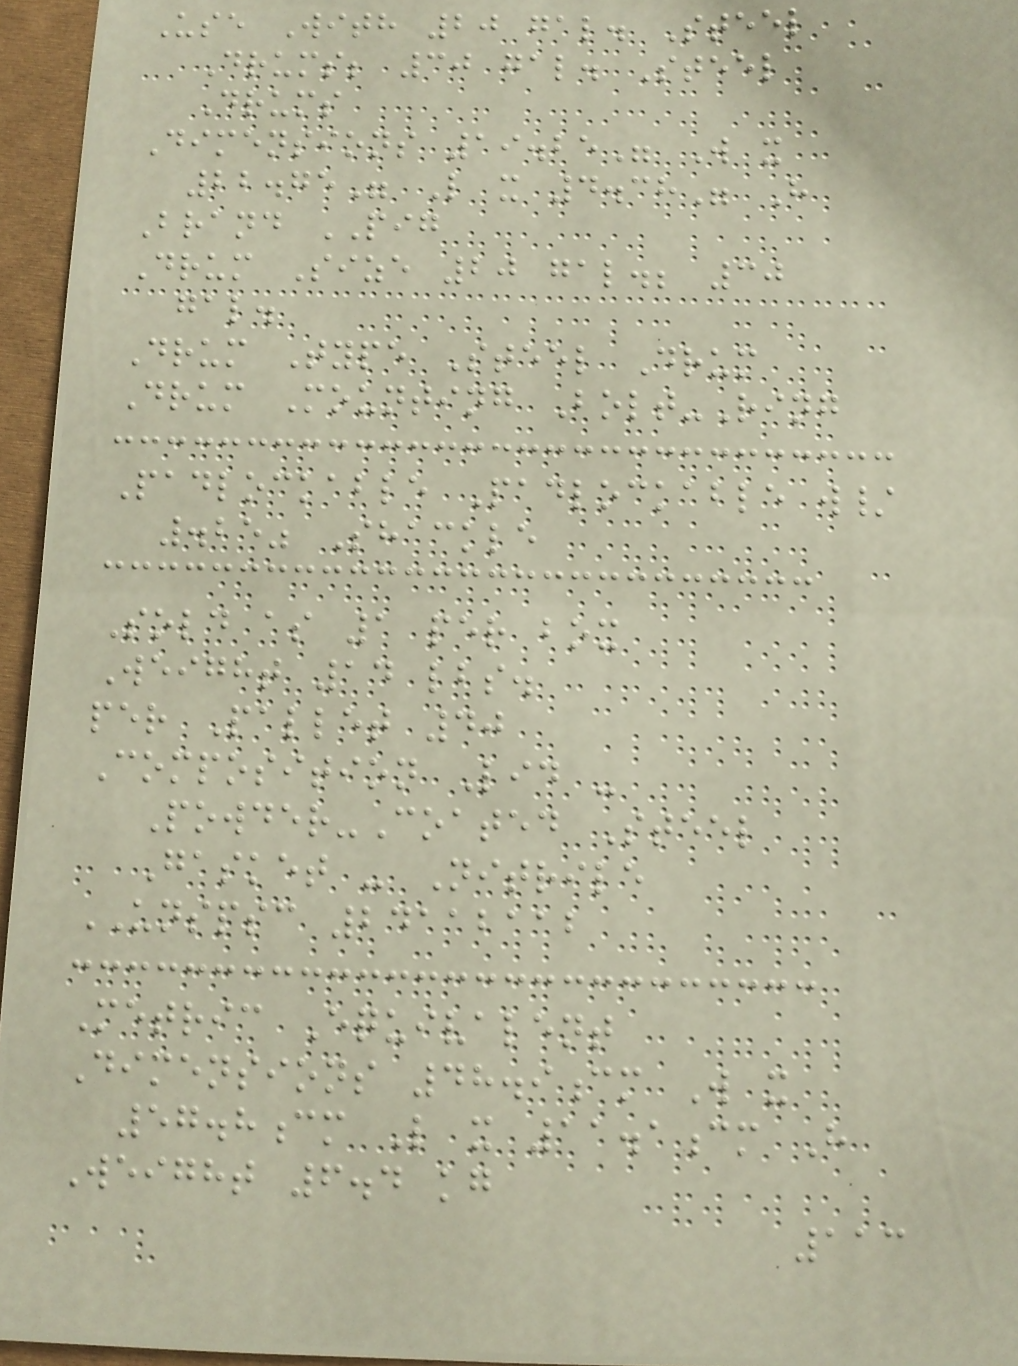Use With 20 gal. Steel
Drums; 30 gal. Steel
Drums
Dimensions 19.25" W x
22.75" L x 4.38" H
Brand PIG
Drum Size 20 gal.; 30
gal.
Drum Type Steel Drum
Drum Mounting Bolt-Ring
Padlockable Padlockable w/
.25" Shackle
Sold as 1 per box
Weight 14 lbs.
per Pallet 40
Composition Lid -
Powder-Coated Steel
Gasket - Nitrile
UNSPSC 24112112
Metric Equivalent
Dimensions 48.9cm W x
57.8cm L x 11.1cm H
Weight 6.4 kg
113
